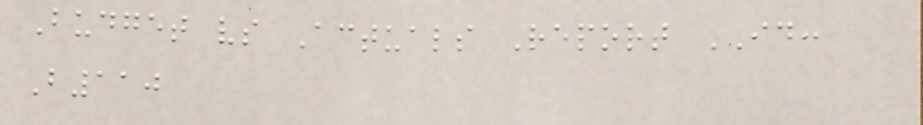Budget vs Actuals Report ID:
B110
